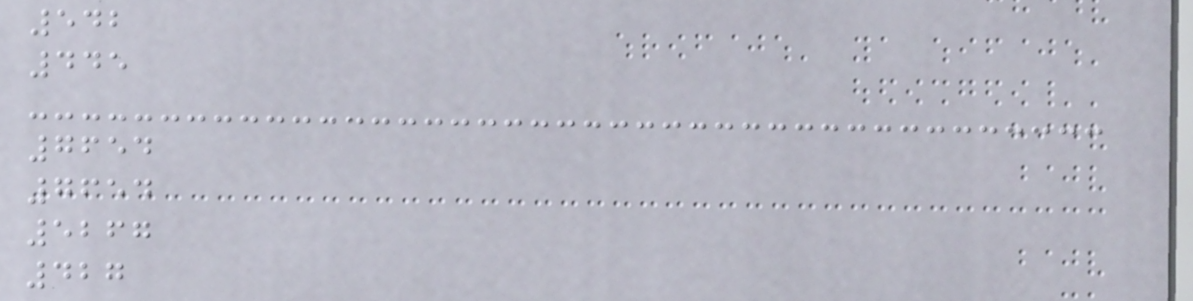542
445
7654
7654
5267
427
